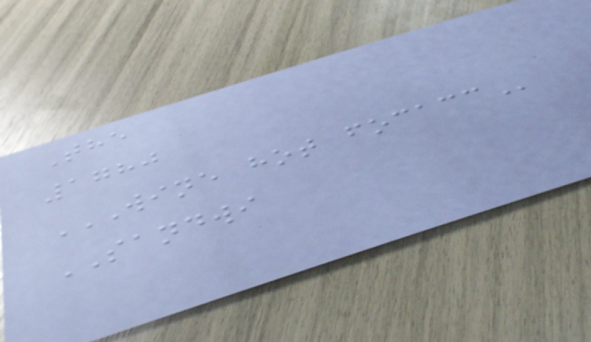The
1780
WINE HOT FOCACC
SANDWI
